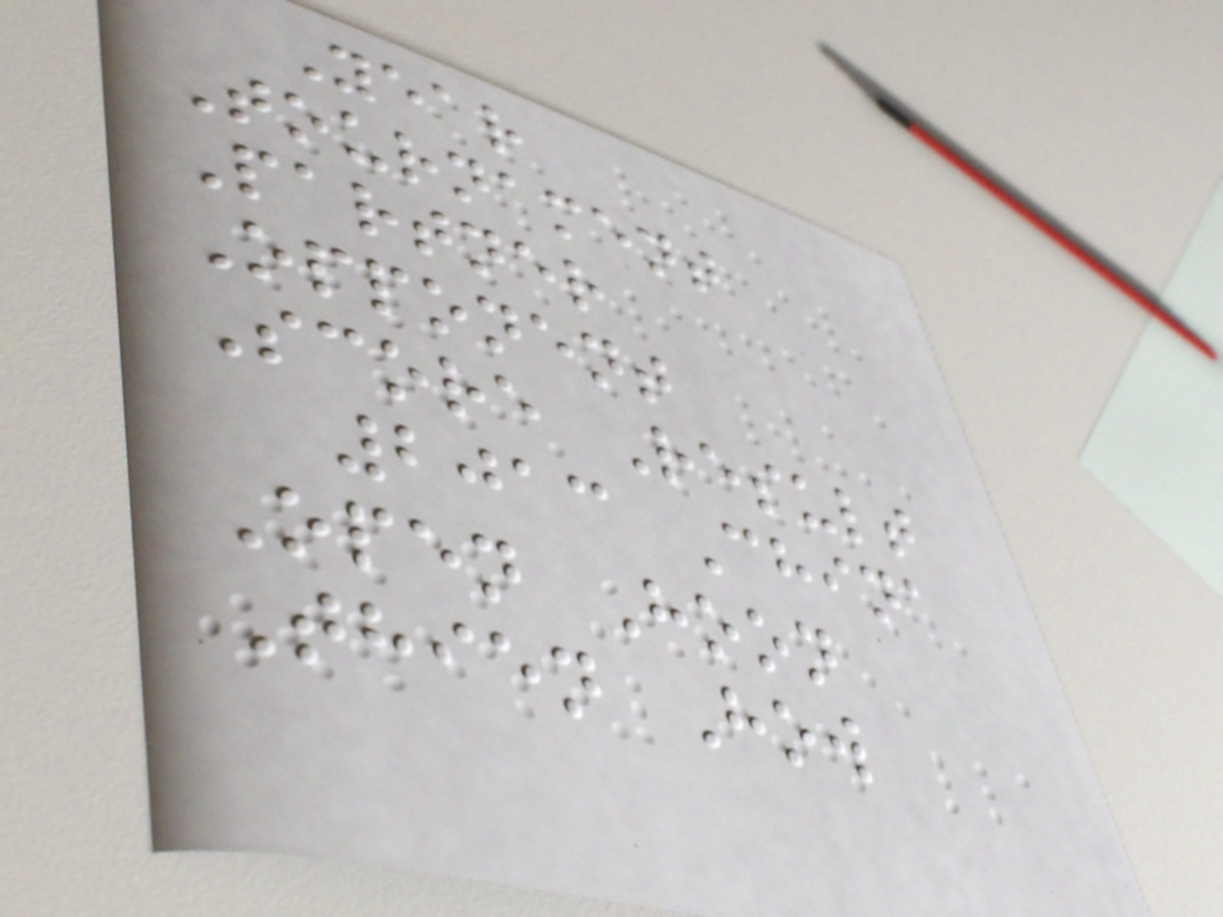Year
Tournament
Partner
Opponent
Score Result
2013 China
Open Hoon
Thien How
